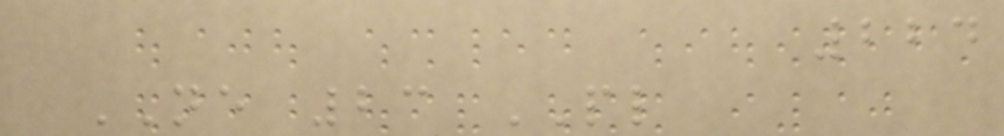224
NE 23 PL
